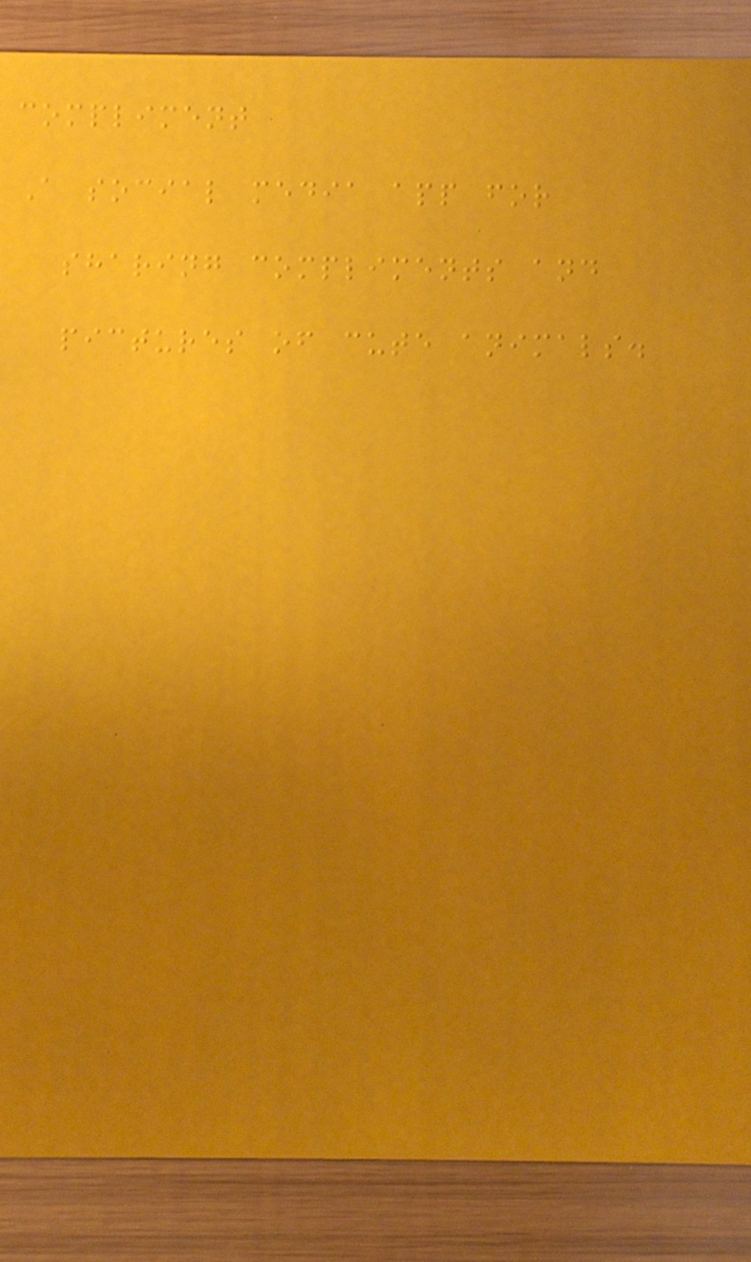compliment
A social media app for
sharing compliments and
pictures of cute animals.
